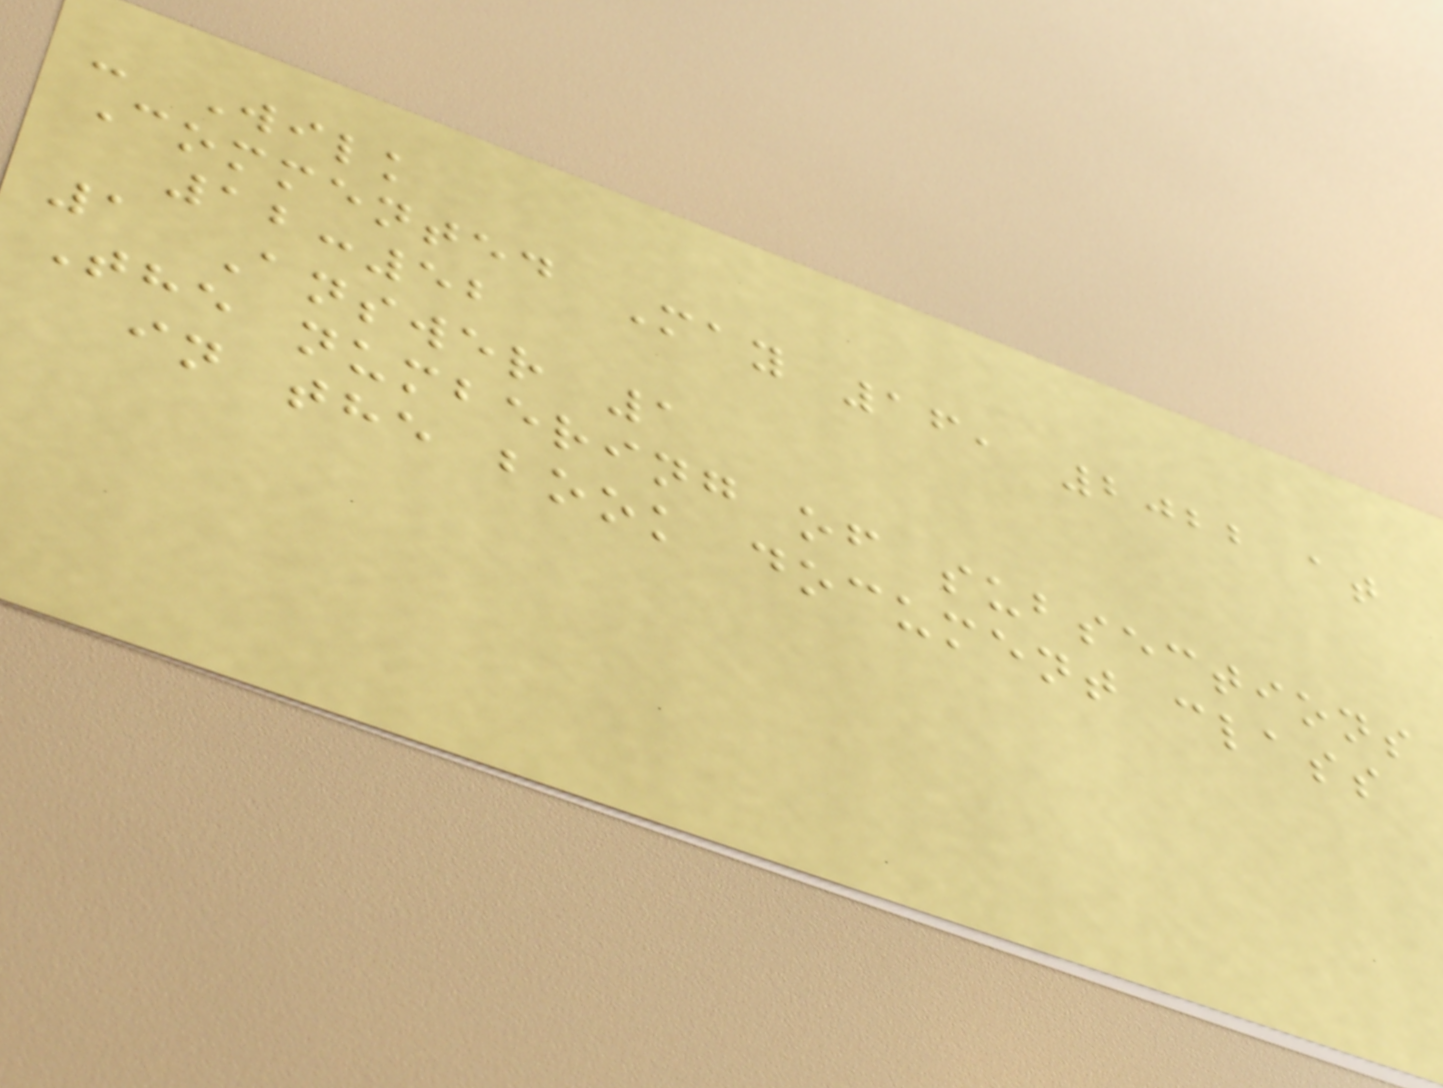- Wilk
Commented May 16, 2022 at
12:52
1 Answer 1
The numbering of subsections
in the book document class
